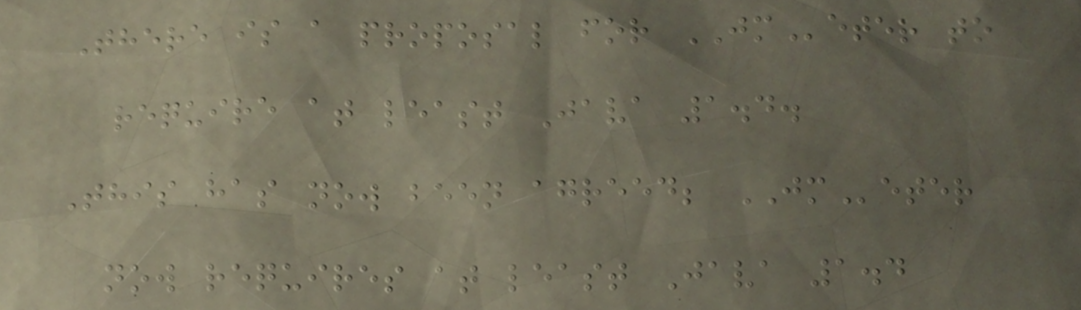There is a proposal for JMeter to
require at least Java 1.4.
This has now been agreed; JMeter
now requires at least Java 1.4
